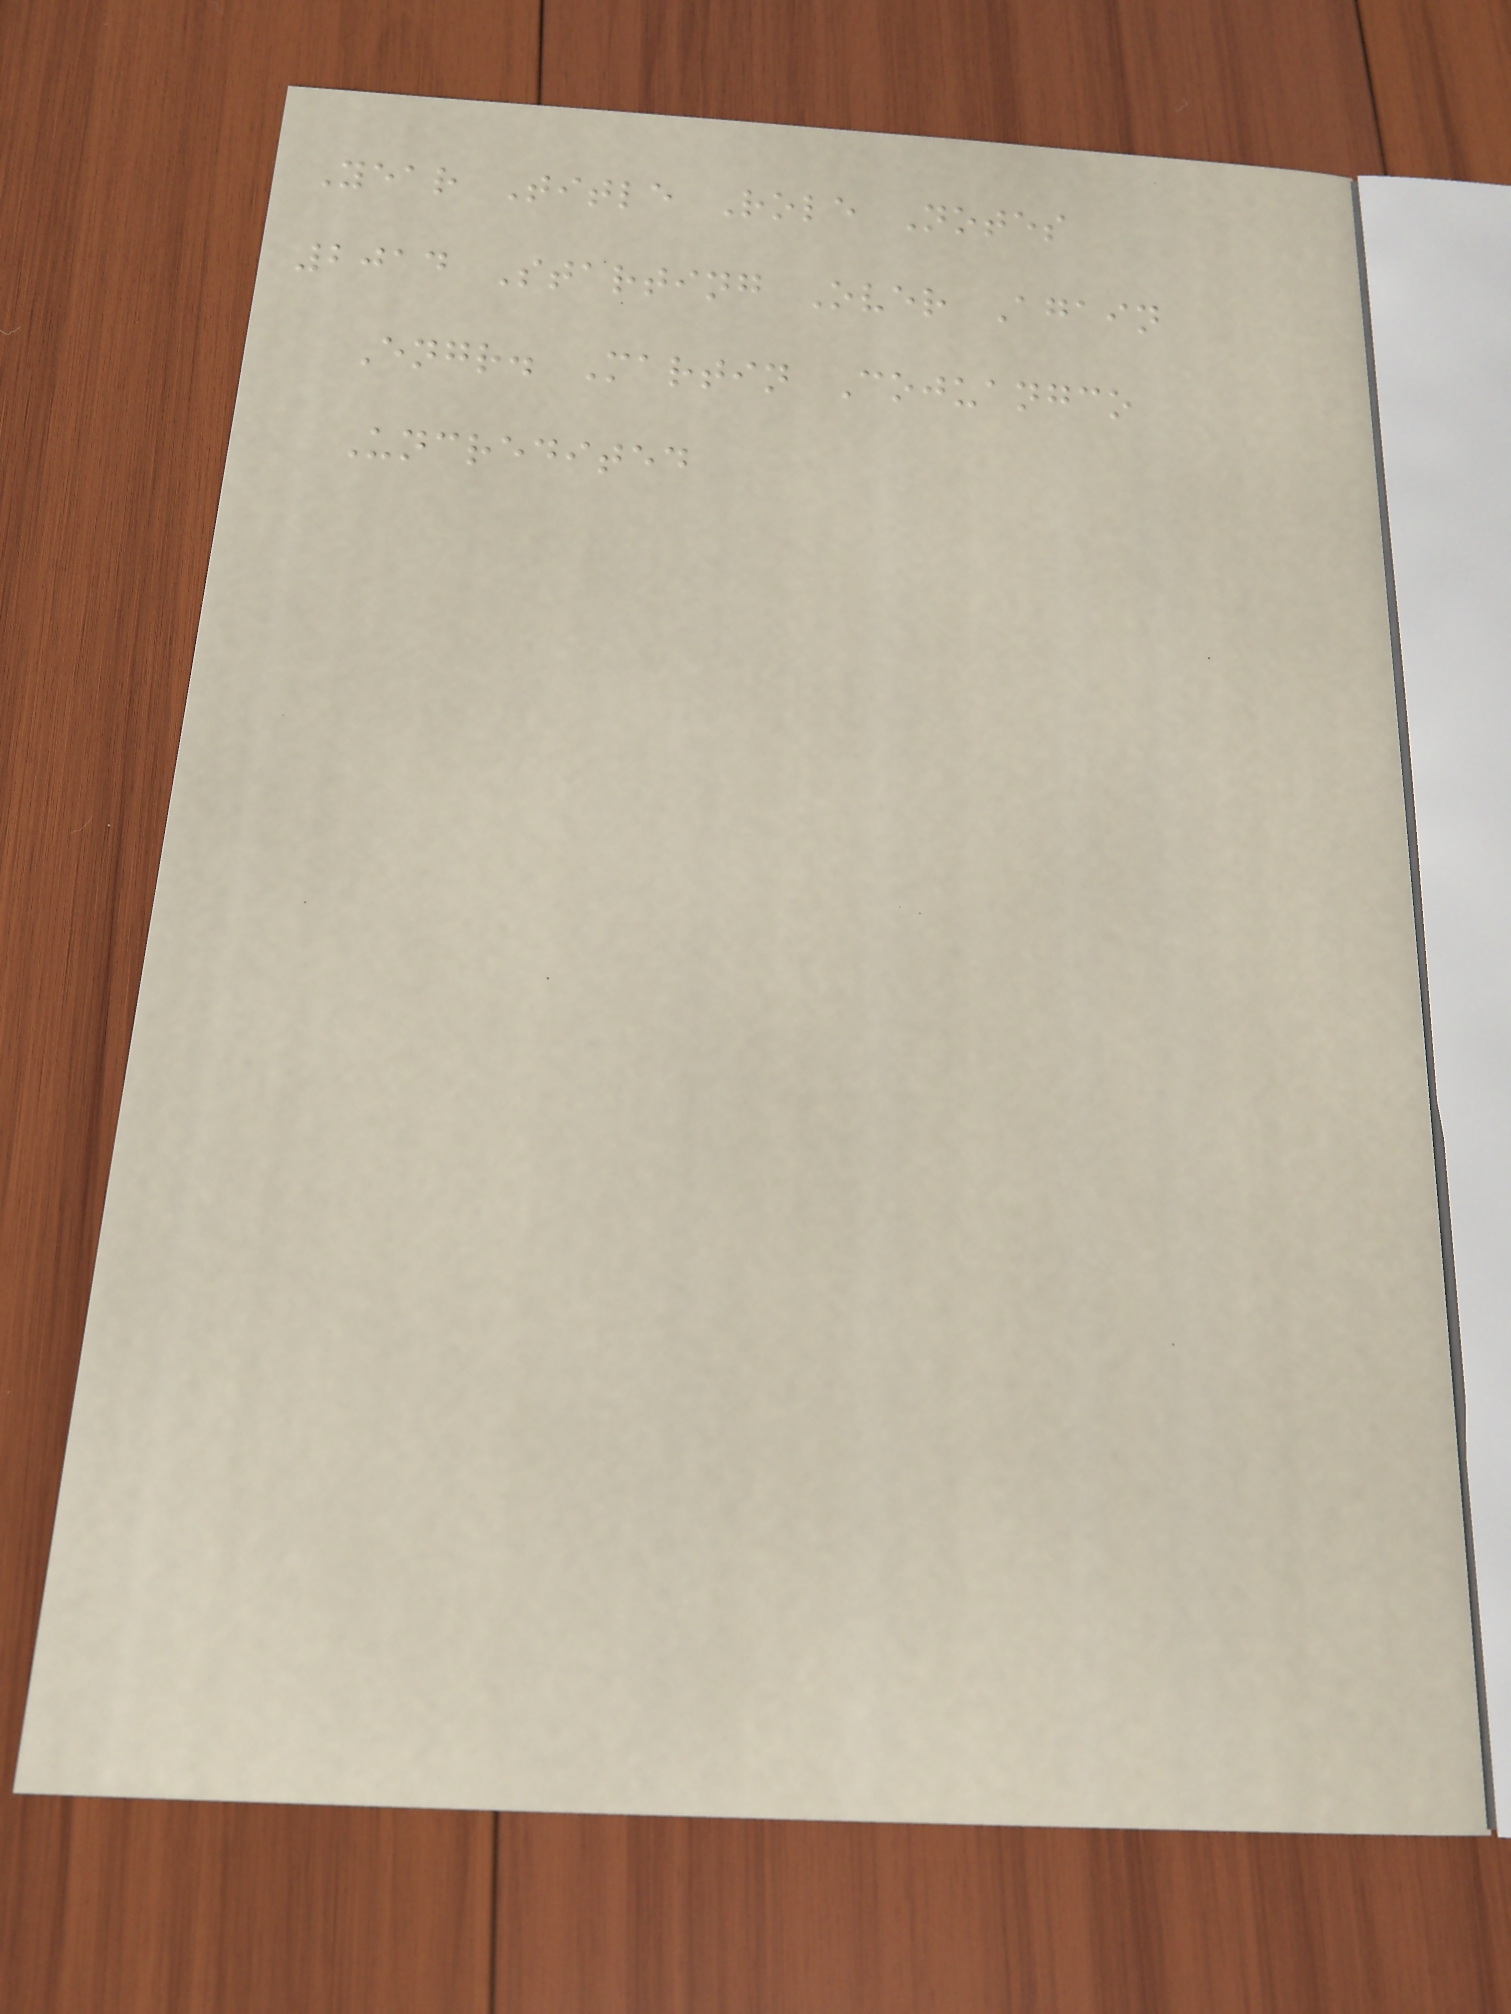Year Title Role Notes
2014 Starting Over Again
Engr. Martin Cojuangco
Uncredited
